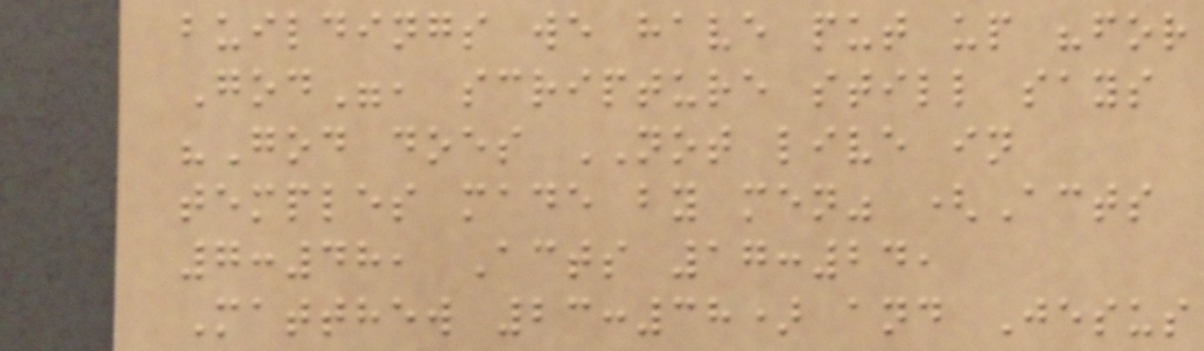buildings we have put up "for
God", scripture still says
"God does NOT live in
temples made by men" (Acts
7:48, Acts 17:24,
Matthew 23:38) and Jesus
